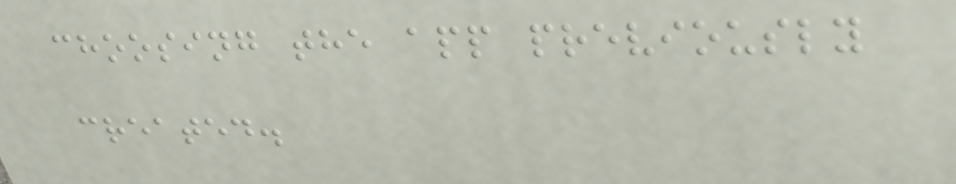choosing the app previously
created.
